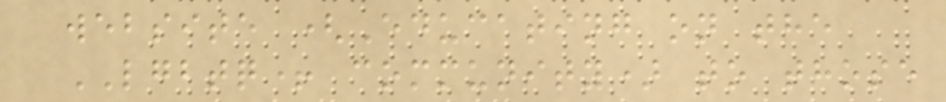website (Educating on the
LGBTQ+ community) to those
